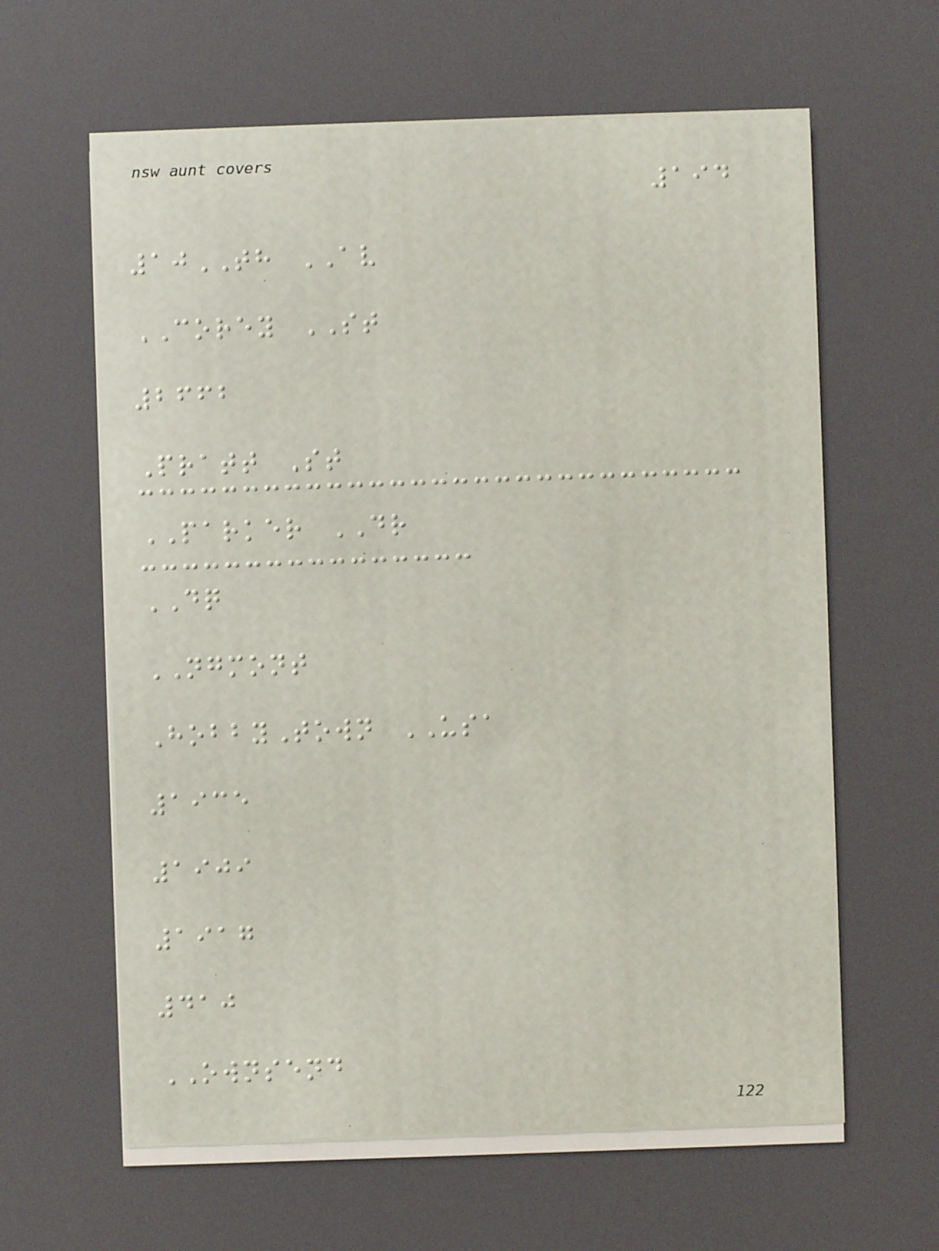194
10TH AV
COREY ST
2662
Pratt St
PARKER DR
DQ
NGMONT
HobbyTown USA
1935
1909
1917
410
OWNSEND
